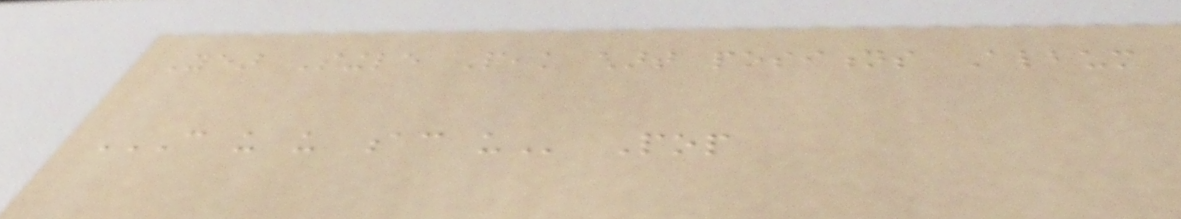Year Single Peak chart positions Album
CAN US US AC US Pop
